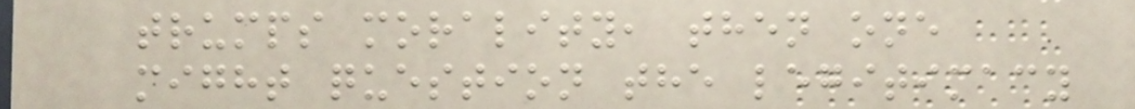trumps morality, then one
might question the legitimacy
